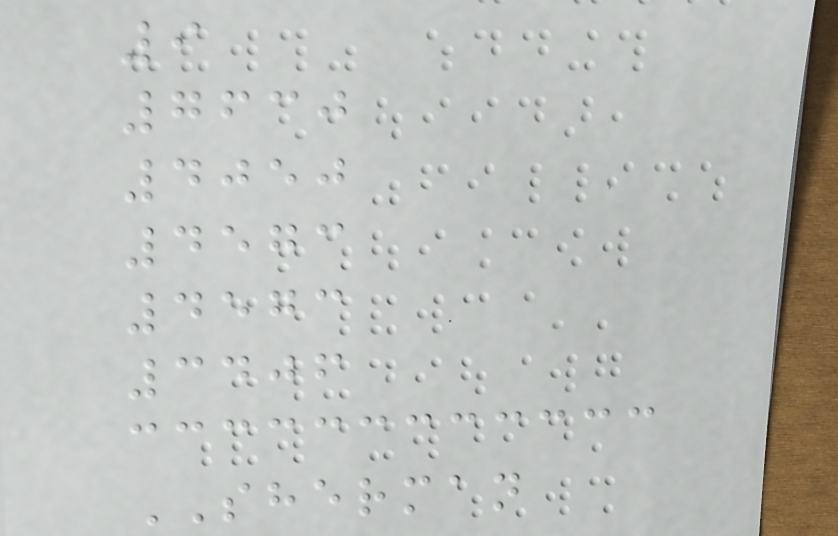9
7630
4050
4573
4573
3406
SHERMAN
